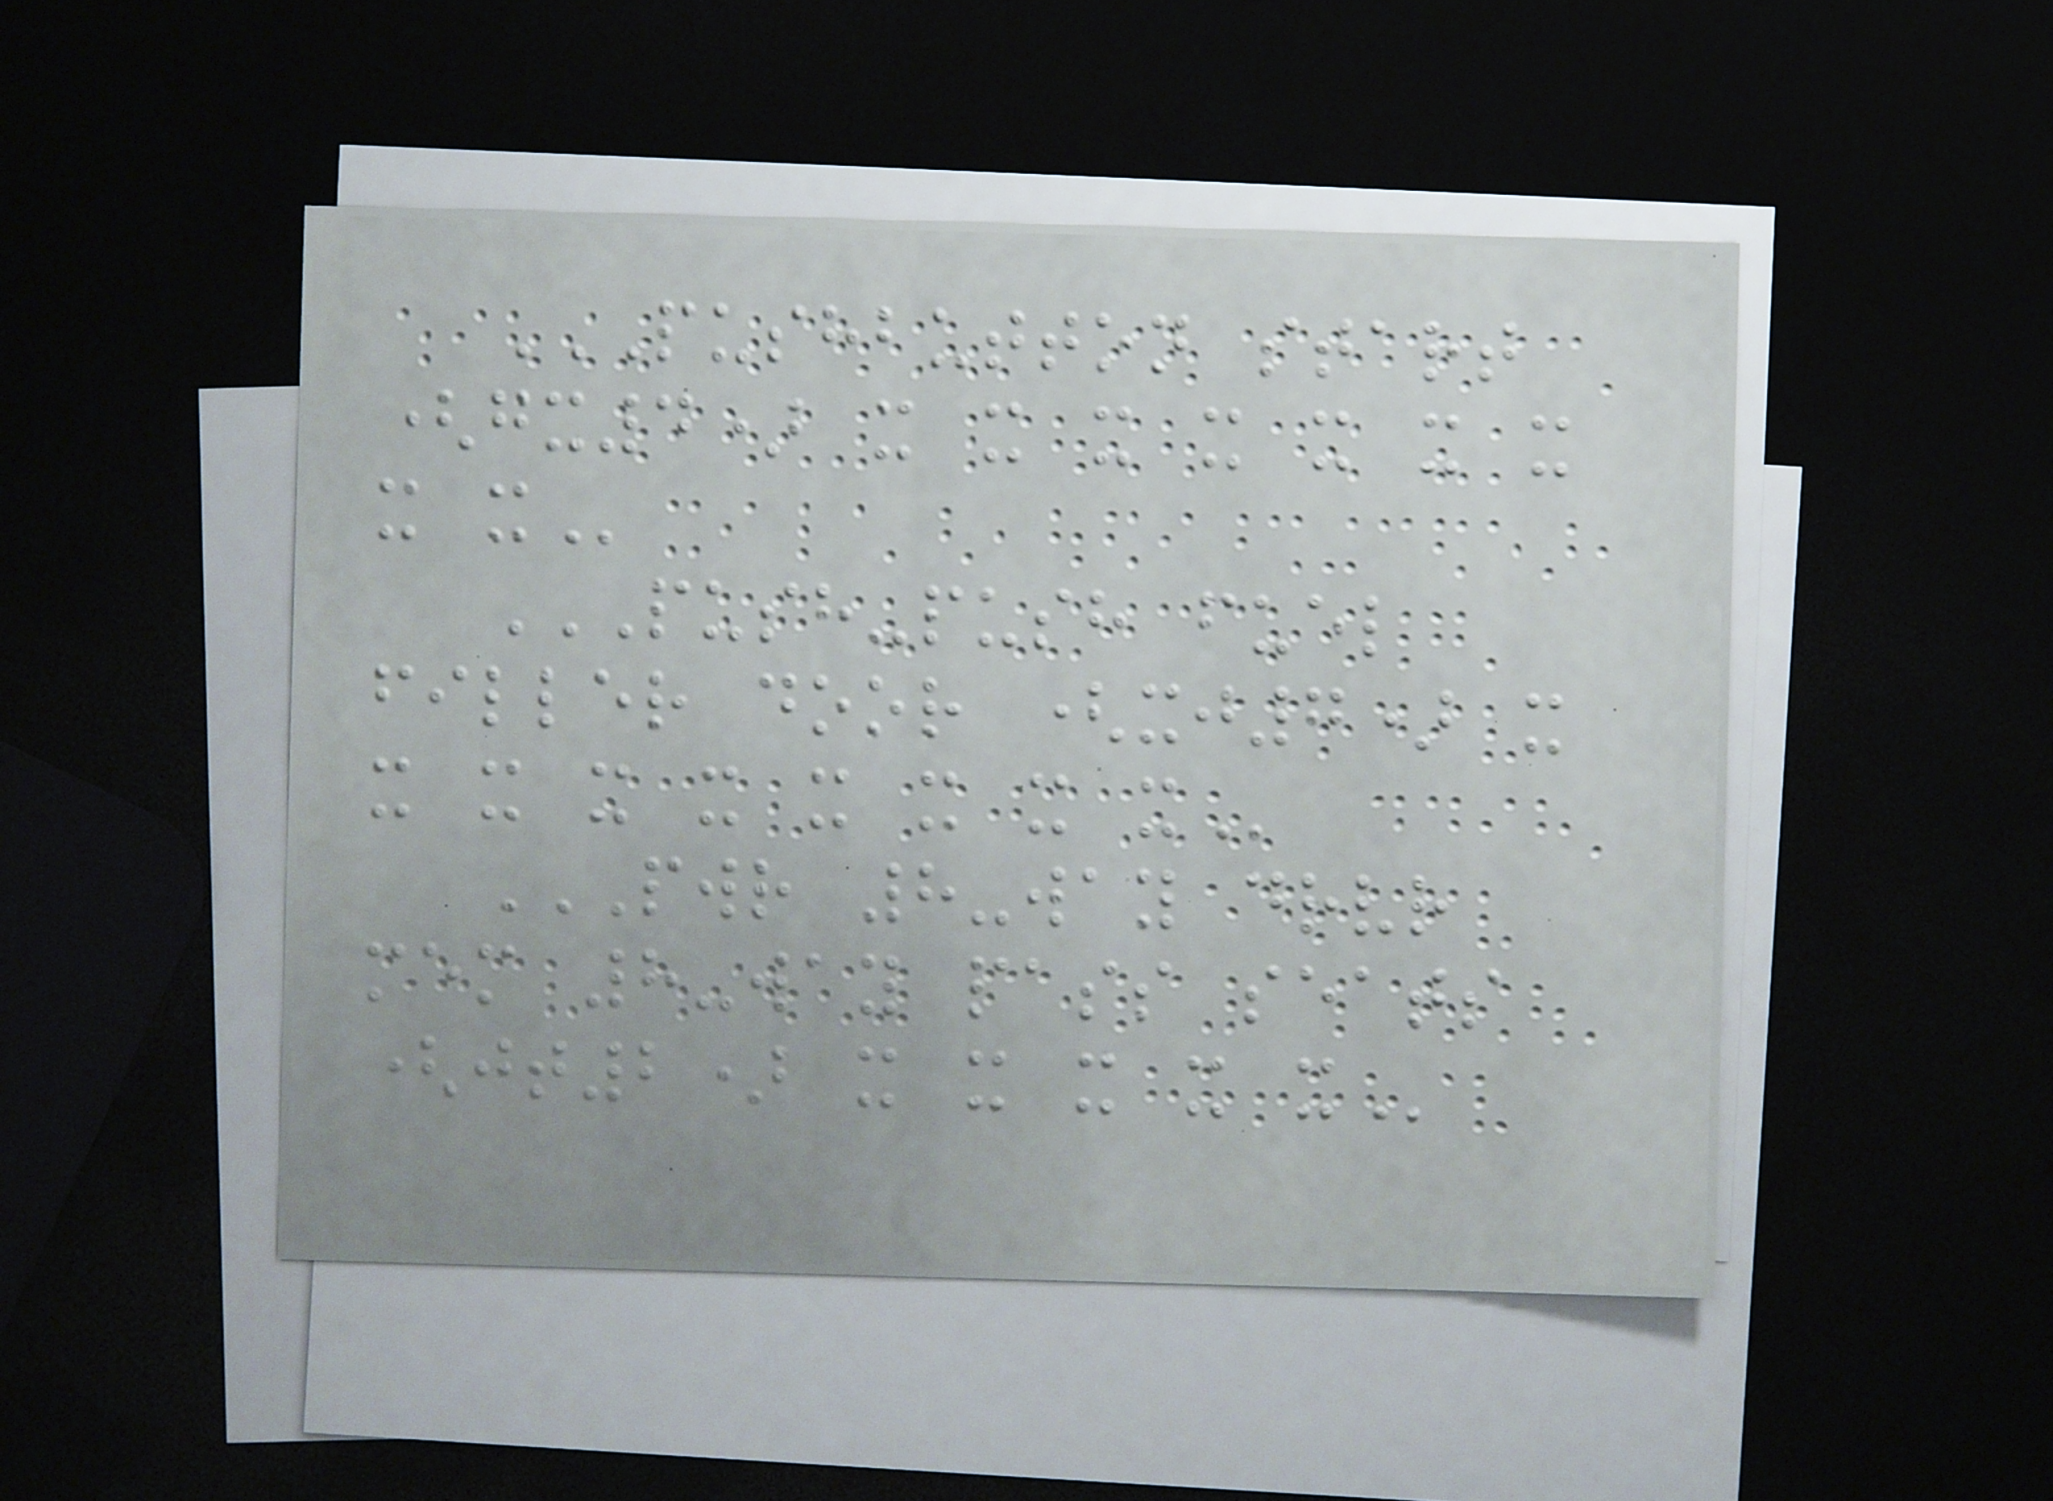PUSHBUTTON START
(GX4) X X X X X X X
X X
PUSH-PUSH FUEL
FILLER DOOR (XJ7) X
X X X X X X X X
PWR 8-WAY DRVR
MEM 8-WAY PASS SEATS
(JT2) X X X X X
